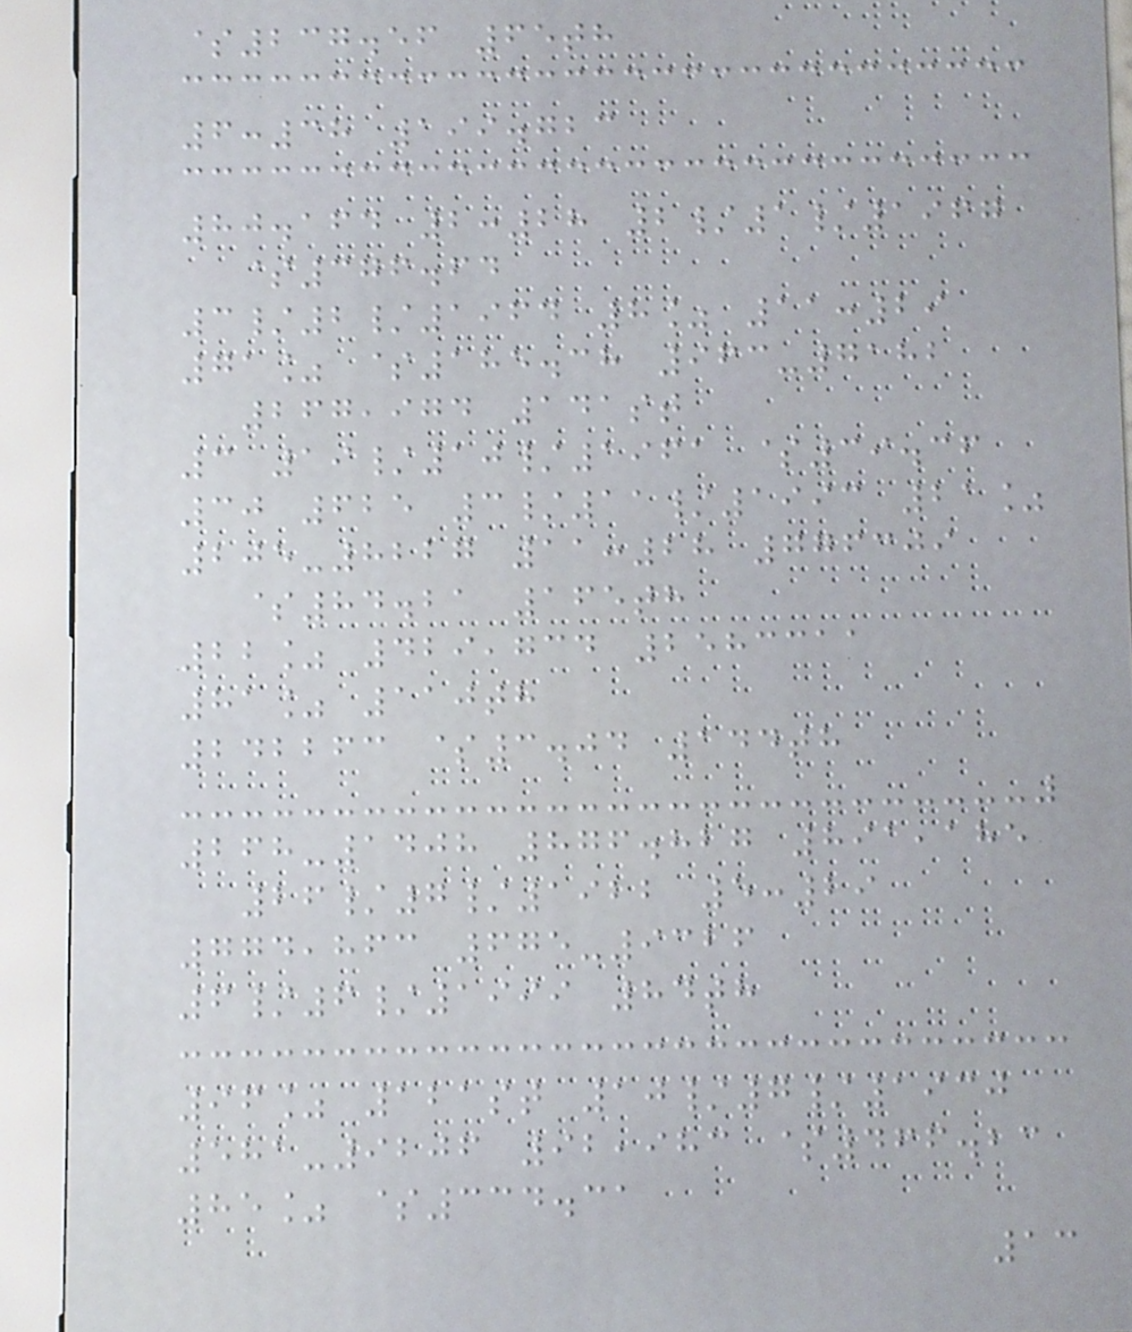$237.56 65th
6:38 199.723
80.164 2:28 2/1/1967
$376.64
3/2/1964 8% 11:29
71% $185.38 963-7182
267,974 141st
3 19/10/1961 $39.36
30 625 3/11/1993 21%
205-8227 11:28 776309
$84.21 165th
22% 429,734 2583311
81% 110th
242263 $3.04 144th
268-1408 876.827 891,185
26/7/1922 5:29
774,863 675-9326
6/6/1999 84th
96% 121st 10/7/1930
581-9206 92,983 $466.23
85% $334.31
13
